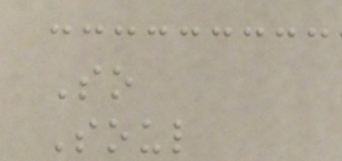So
Soul
